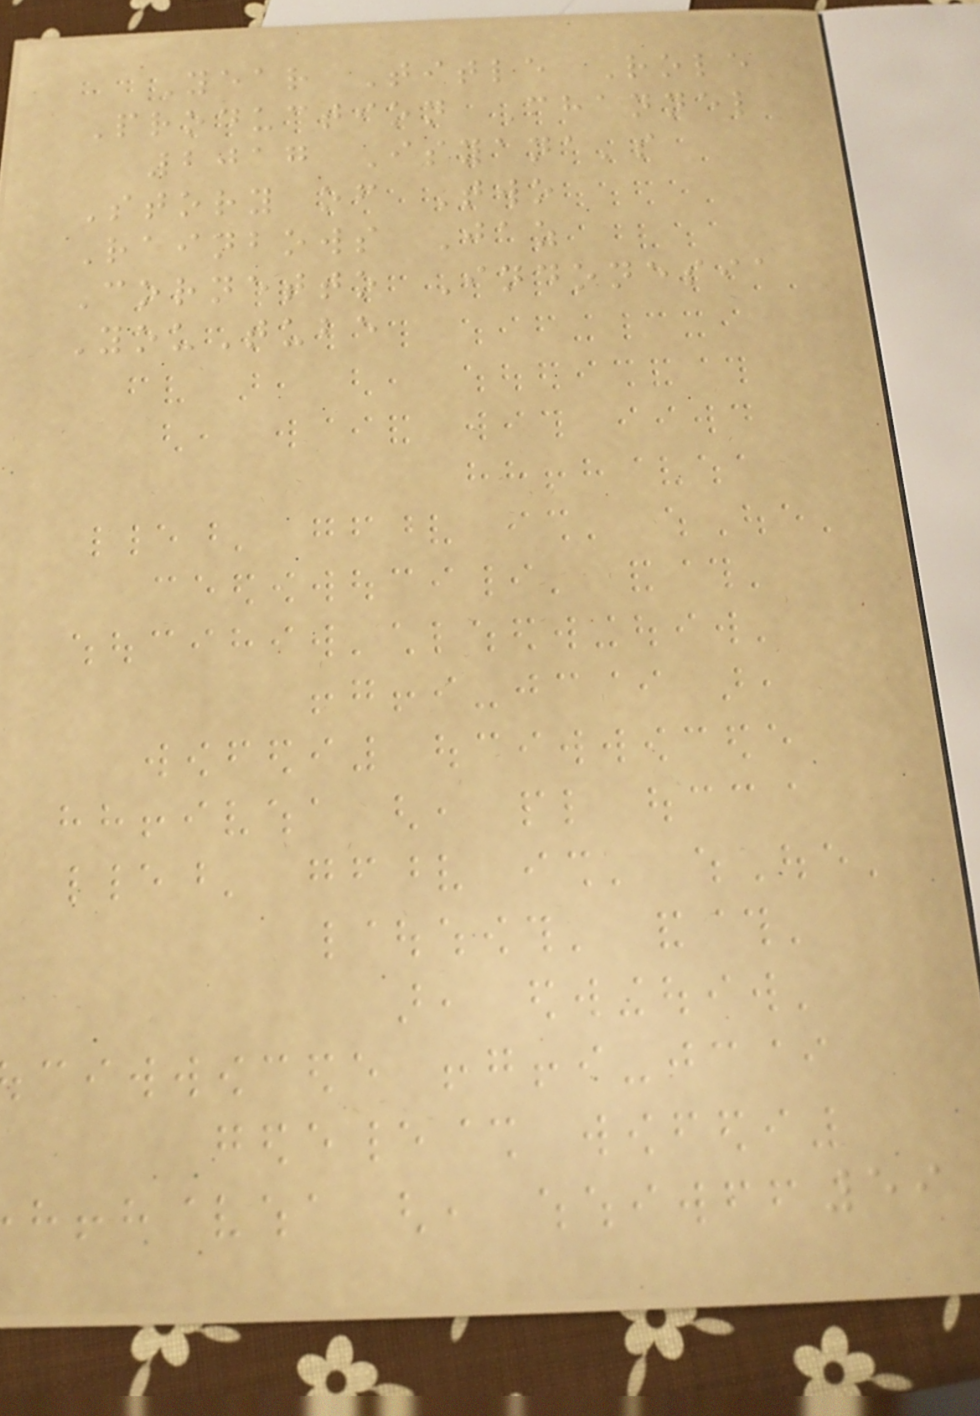Year Title Role
Production Channel
2017 Isyana's
Story of Two
Rainbows Jaz
Cornetto Indonesia
YouTube
59
